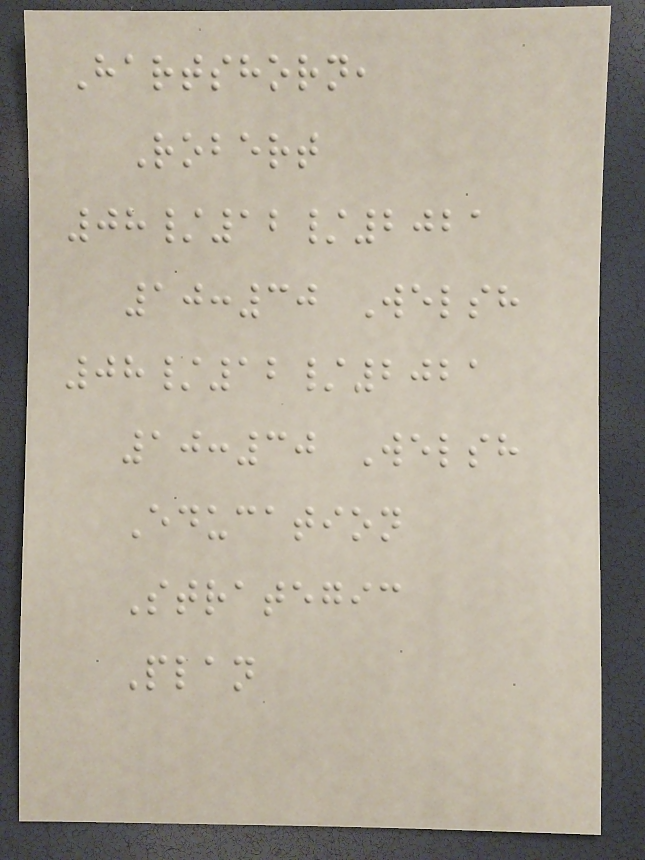Hartshorn,
Robert
08/12/2021
10:30 Welsh
08/12/2021
10:30 Welsh
Education
Strategic
Plan
